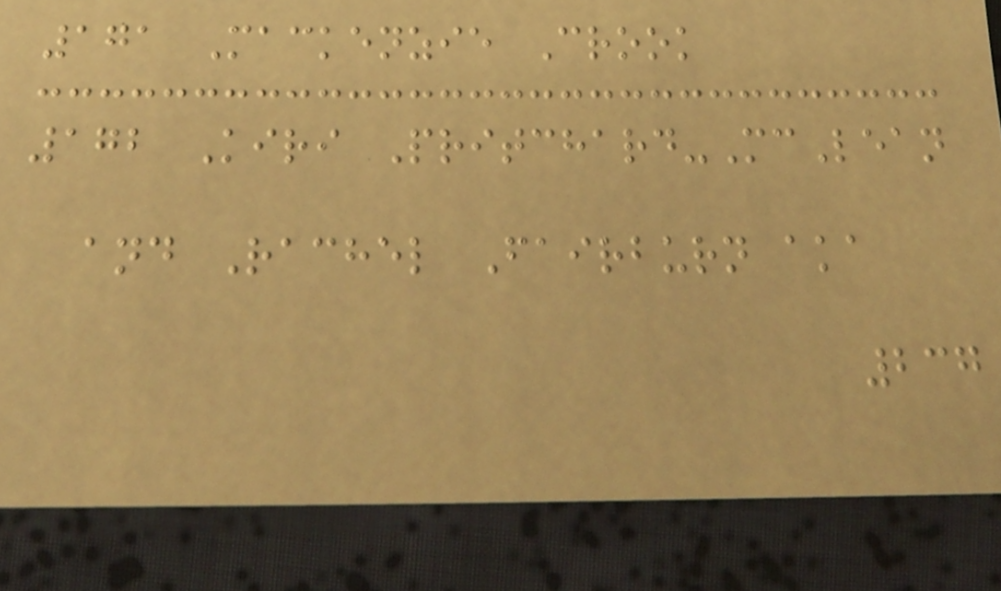171 Mackenzie Crook
172 Kiri Pritchard-McLean
and Rachel Fairburn aka
237
